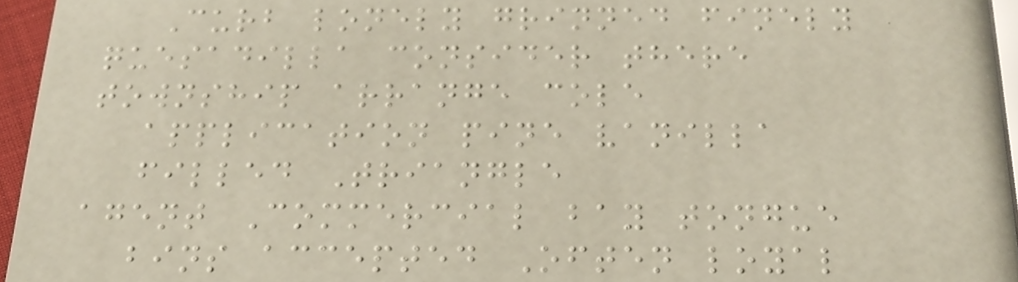Curb lonely grinned finely
quesadilla consider there
township arrange cole
application pine vanilla
filled Triangle
agent Commercial bay tongue
bins accepted Often loyal
